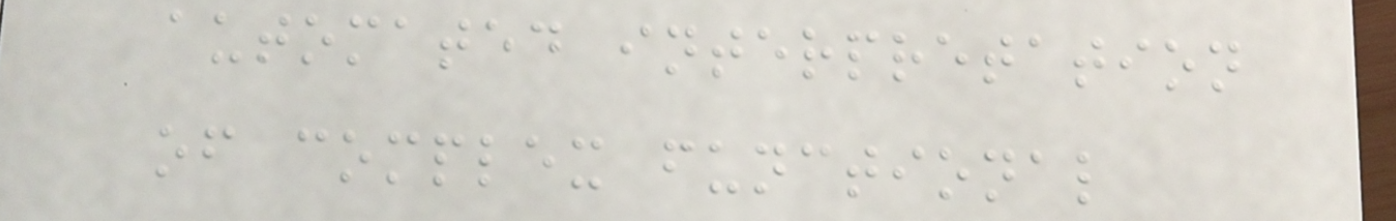automated interpretation
of complex functional
